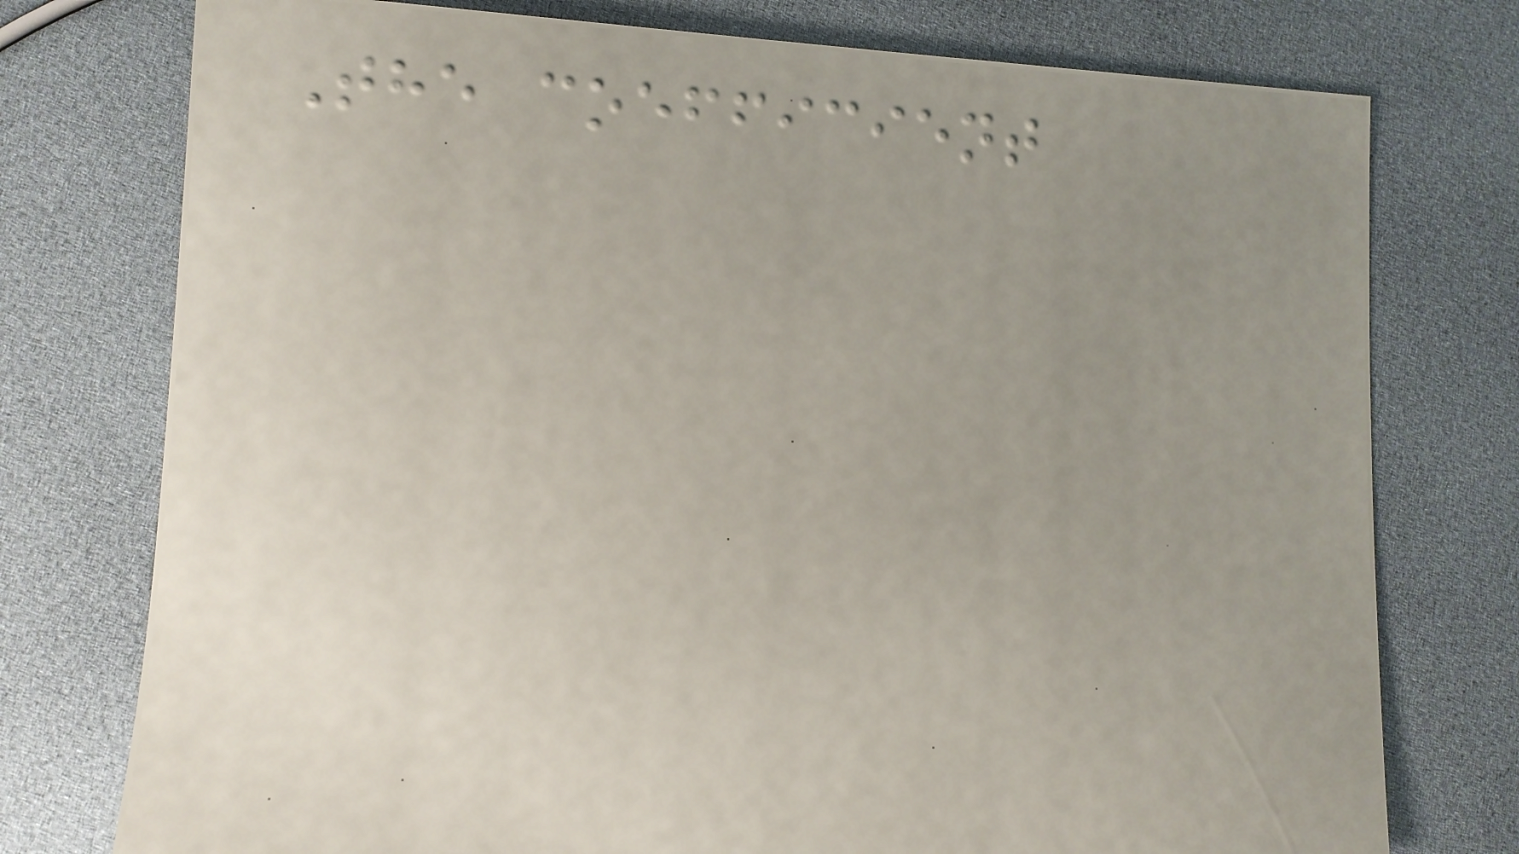The coefficient
